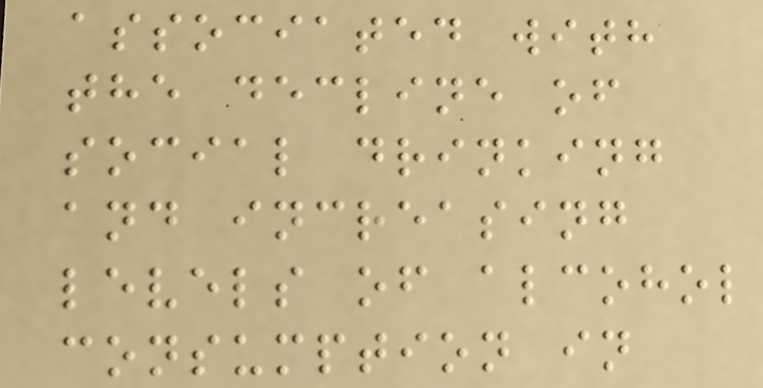associated with
the decline of
social drinking
and increasing
levels of alcohol
consumption in
